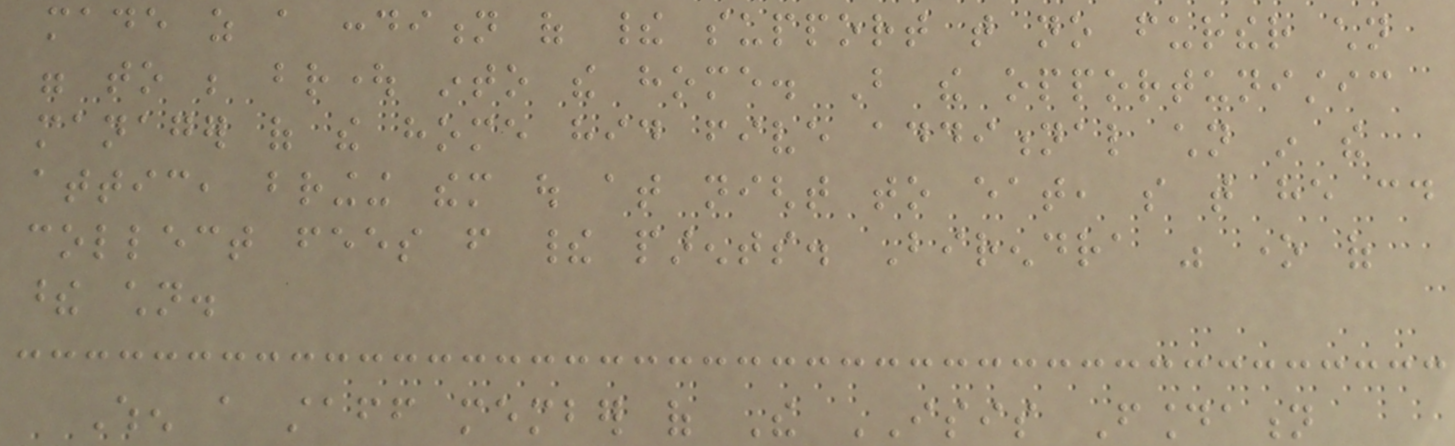made as a condition of their support that no further children
were to be brought into the home. But the opportunistic
manager of the home hid five additional children in the
attic, bringing them out at night to eat, so that he could
collect fees from their parents. Birendra was one of
these children.
When a staff member of The ISIS Foundation
